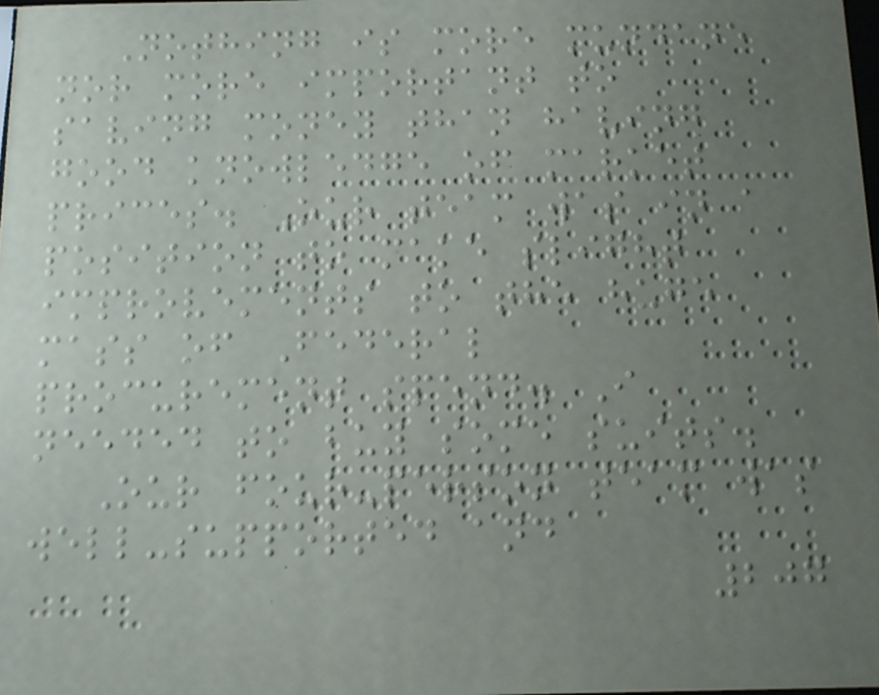Nothing is more mundane
nor more important to
saving money than having
good knowledge of market
prices. Our team was in a
position to make slight
improvements to the huge
mass of Federal
procurement spend. I
needed to buy some suits.
Our four-person team was
well-supported and
207
